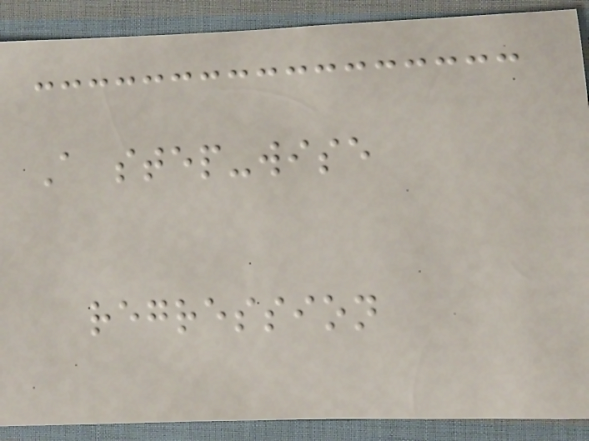A step-wise
regression
